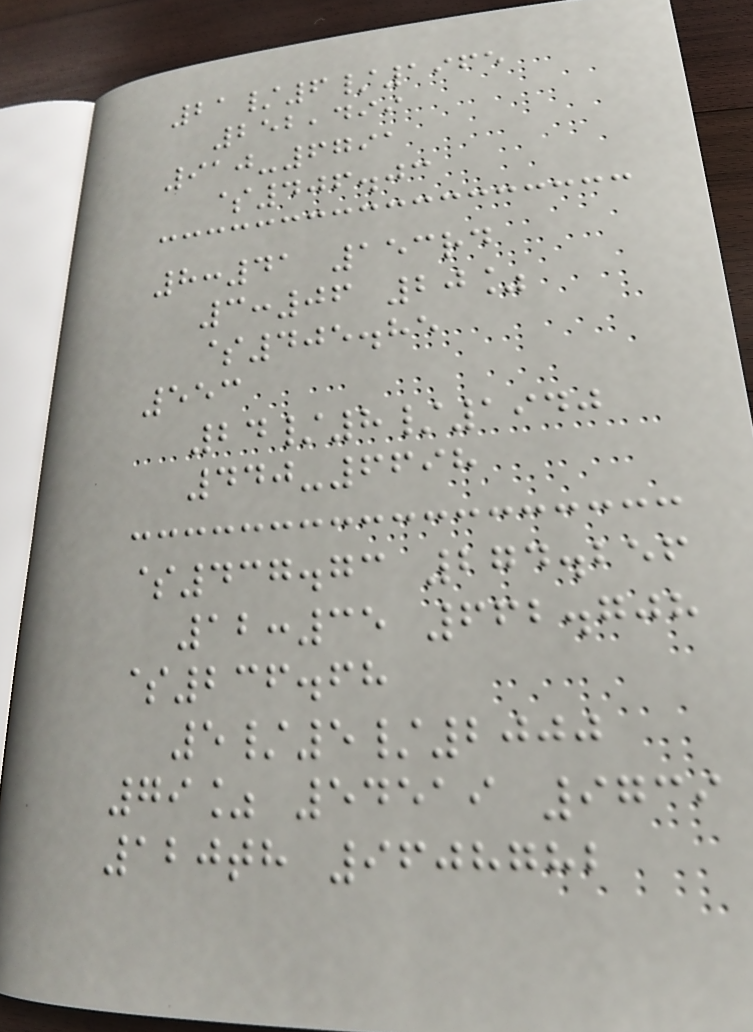21/6/1965
252,499
910-6791
$406.03
8:41 153rd
3:06 20%
$405.85
553
24/8/1940
440-6698
$437.73 274.256
12:35 662.708
$236.68
5/5/2000
79% 54519 9739
120th 9608782
